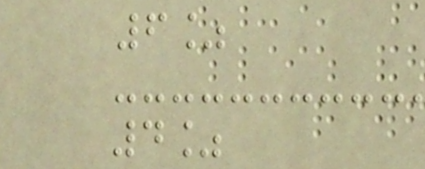6%
4%
